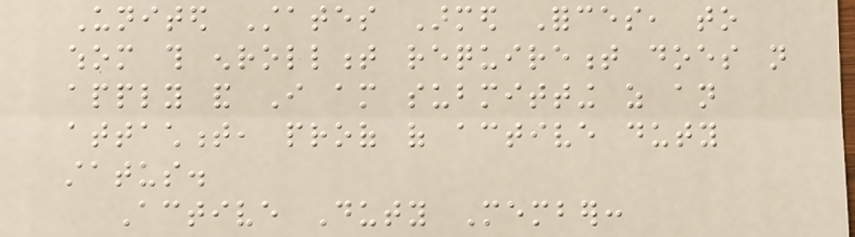United States Armed Forces, to
whom this enrollment requirement does not
apply and I am submitting as an
attachment, proof of active duty
status.
Active Duty Member:
